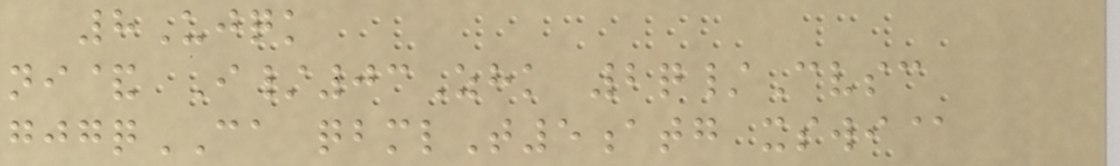8Ujqk
ni& I/03Zhk 2q/Cvsc
gjgqCA qbmlT5atg xswi@
